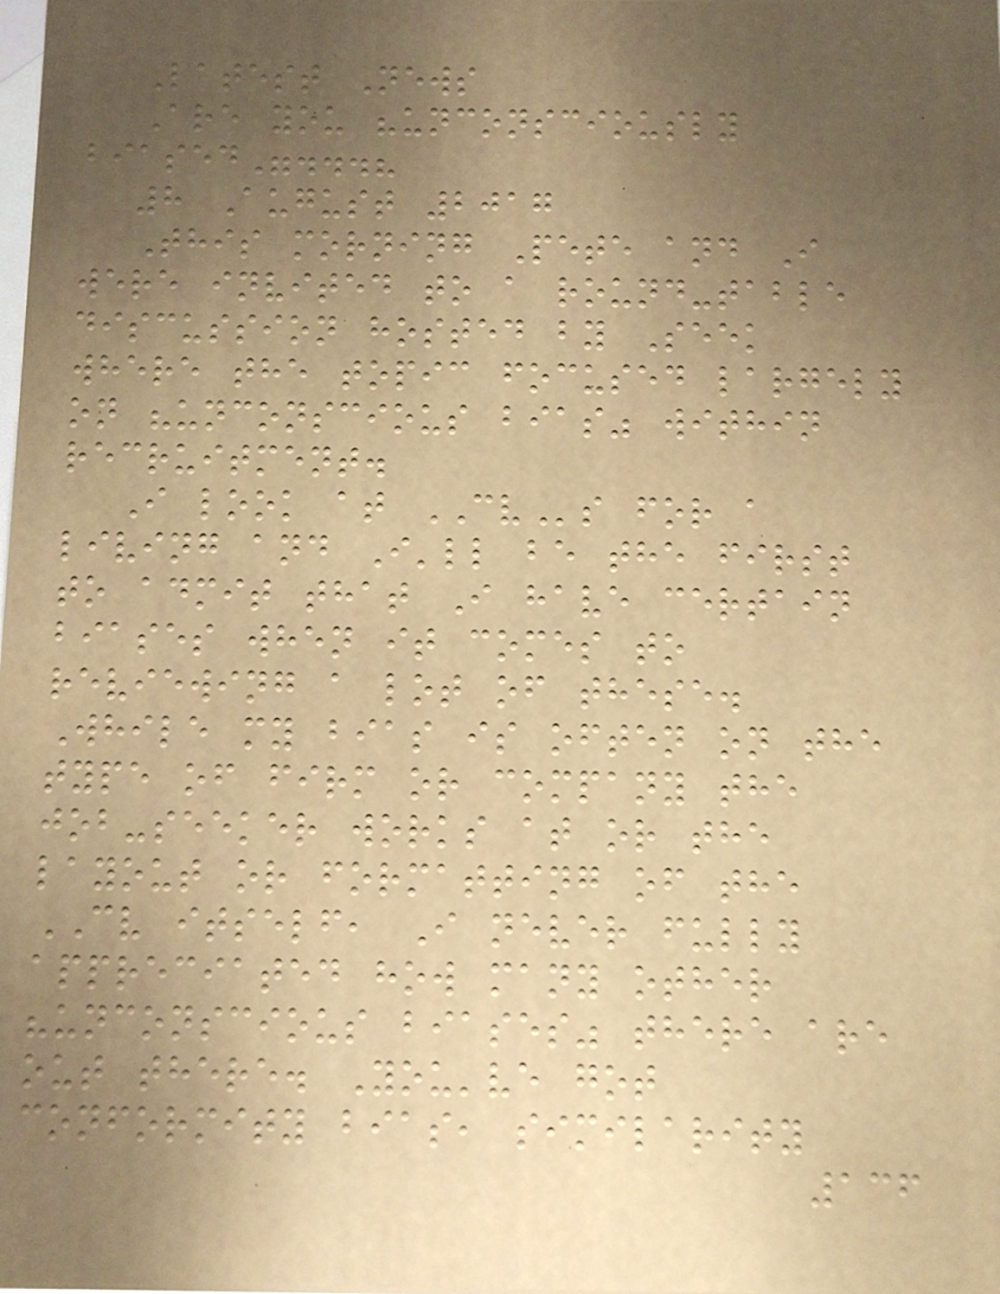Latest News
Are you "unconsciously
biased"...?
8 August 2017
This morning Pete and I
were invited to a round-table
discussion hosted by Seek
where the topic focused largely
on "unconscious bias" within
recruitment.
I look at CVs for a
living and I'll be the first
to admit that I have certain
biases when it comes to
reviewing a lot of these.
While my bias is often on the
type of firm or company the
job-seeker works at or the
layout or formatting of the
CV itself, I never fully
appreciated how many other
"unconscious biases" there are
out there. You've got
conformity bias, similarity
136
